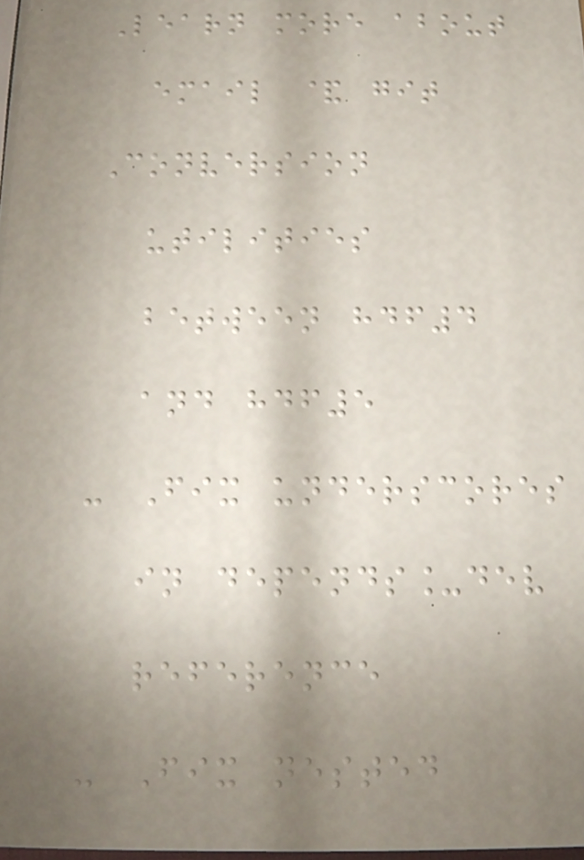Learn more about
email & git
Conversion
utilities
between hdf4
and hdf5
- Fix underscores
in depends_dev
reference
- Fix nested
